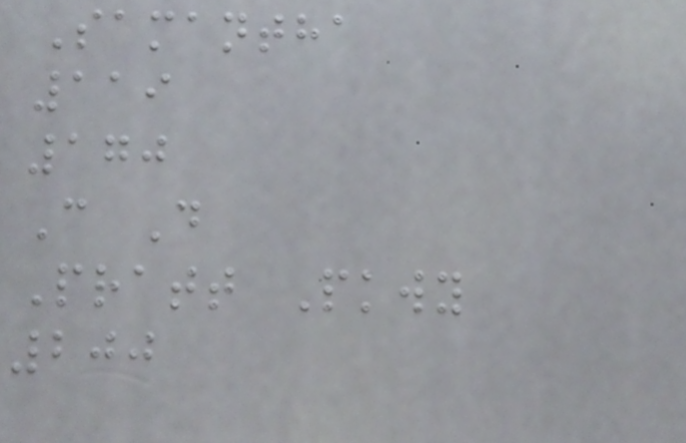Samantha
119
170
C D
Pratt Pkwy
200
